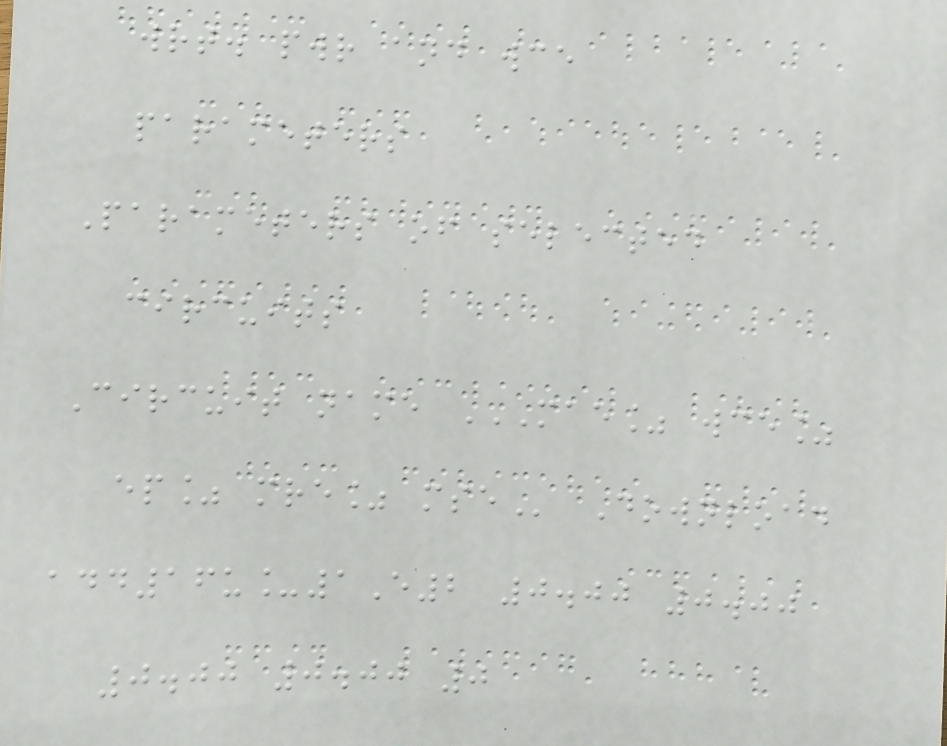wrt. pwr and wce
parameters
Parameters of selected
circuits
Circuit name MAE% WCE%
EP% MRE% MSE Download
add16u_1E2 0.00 0.00
0.00 0.00 0
